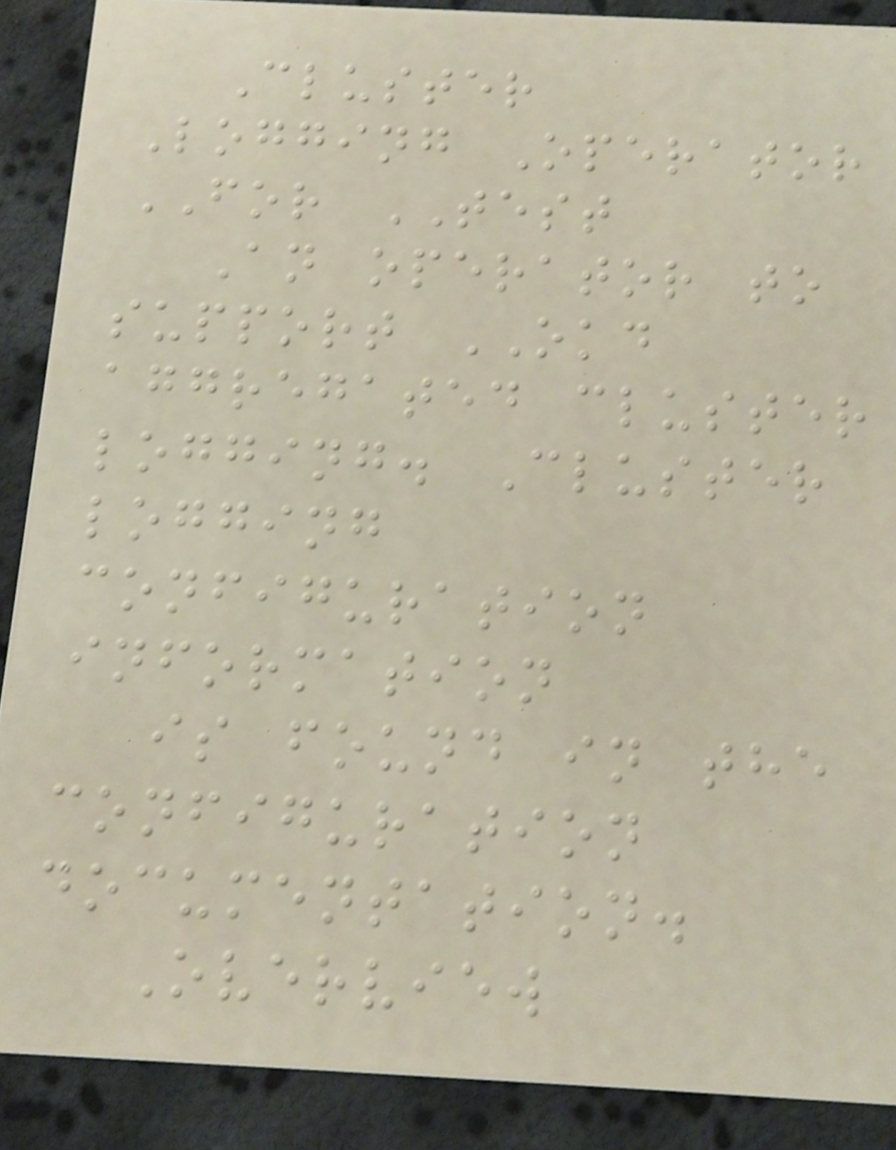Cluster
Logging Operator
FOR TEST
An operator to
support OKD
aggregated cluster
logging. Cluster
logging
configuration
information
is found in the
configuration
documentation.
Overview
